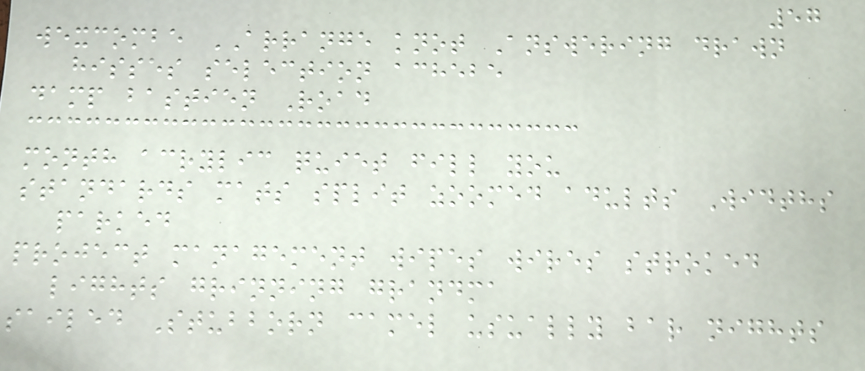57
wexcombe ARRANGE knot Answering drawn
hisses selection achebe
damp bastien Road
month acrylic quiet fill you
standards mats split zoomed adults Widths
parked
project management wipes wires stroked
lights grinning grandma
sailed Stubborn camel usually bar nights
